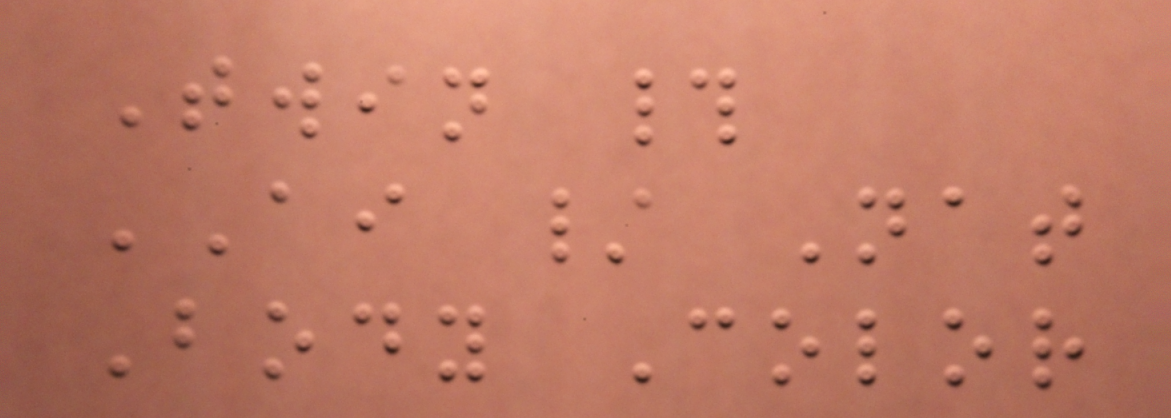Twin #
AI / Nat
Body Color
